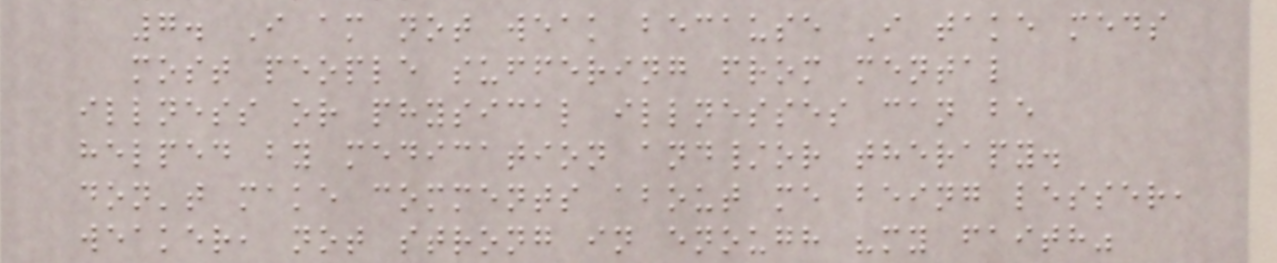7. I am not weak because I take meds
most people suffering from mental
illness or physical illnesses can be
helped by medication and/or therapy.
don't make comments about me being lesser,
weaker, not strong in enough "my faith"
